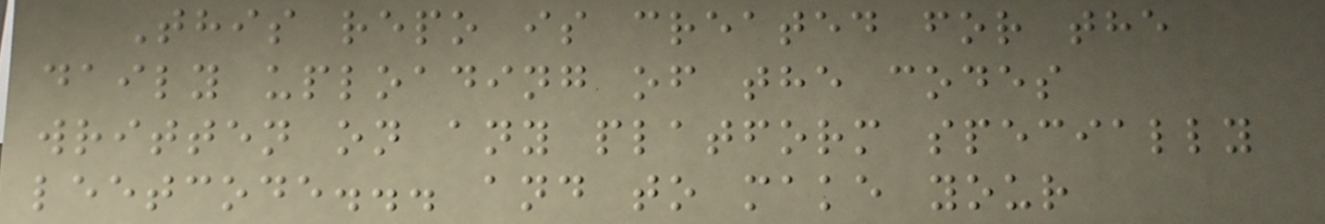This repo is created for the
daily uploading of the codes
written on any platform specially
leetcode... and to make your
